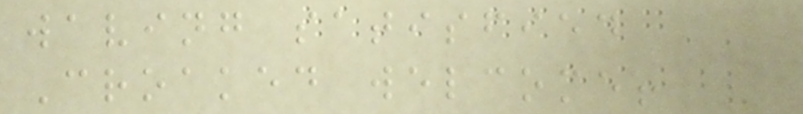waving satisfied
Croaked welcome!
